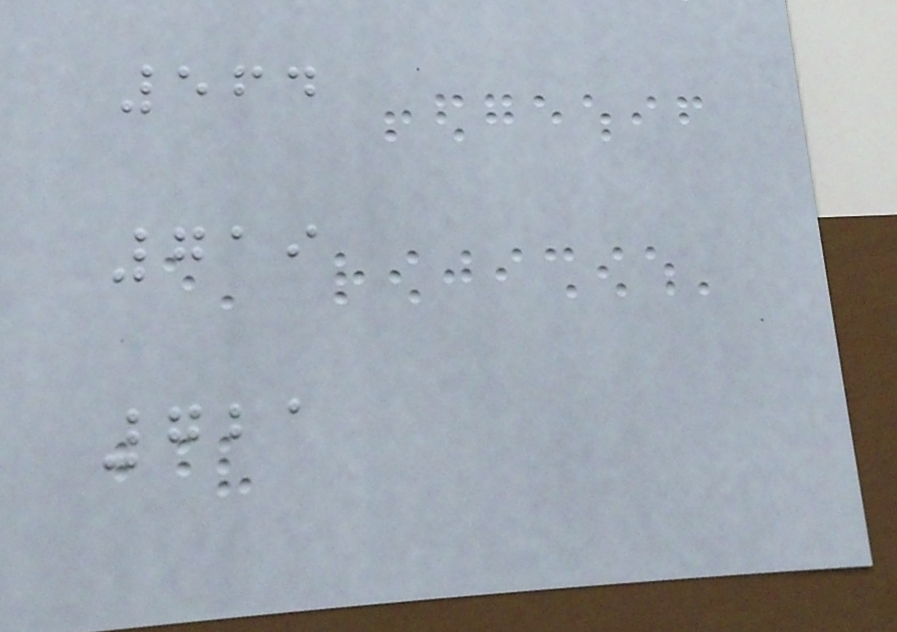564
719
721
